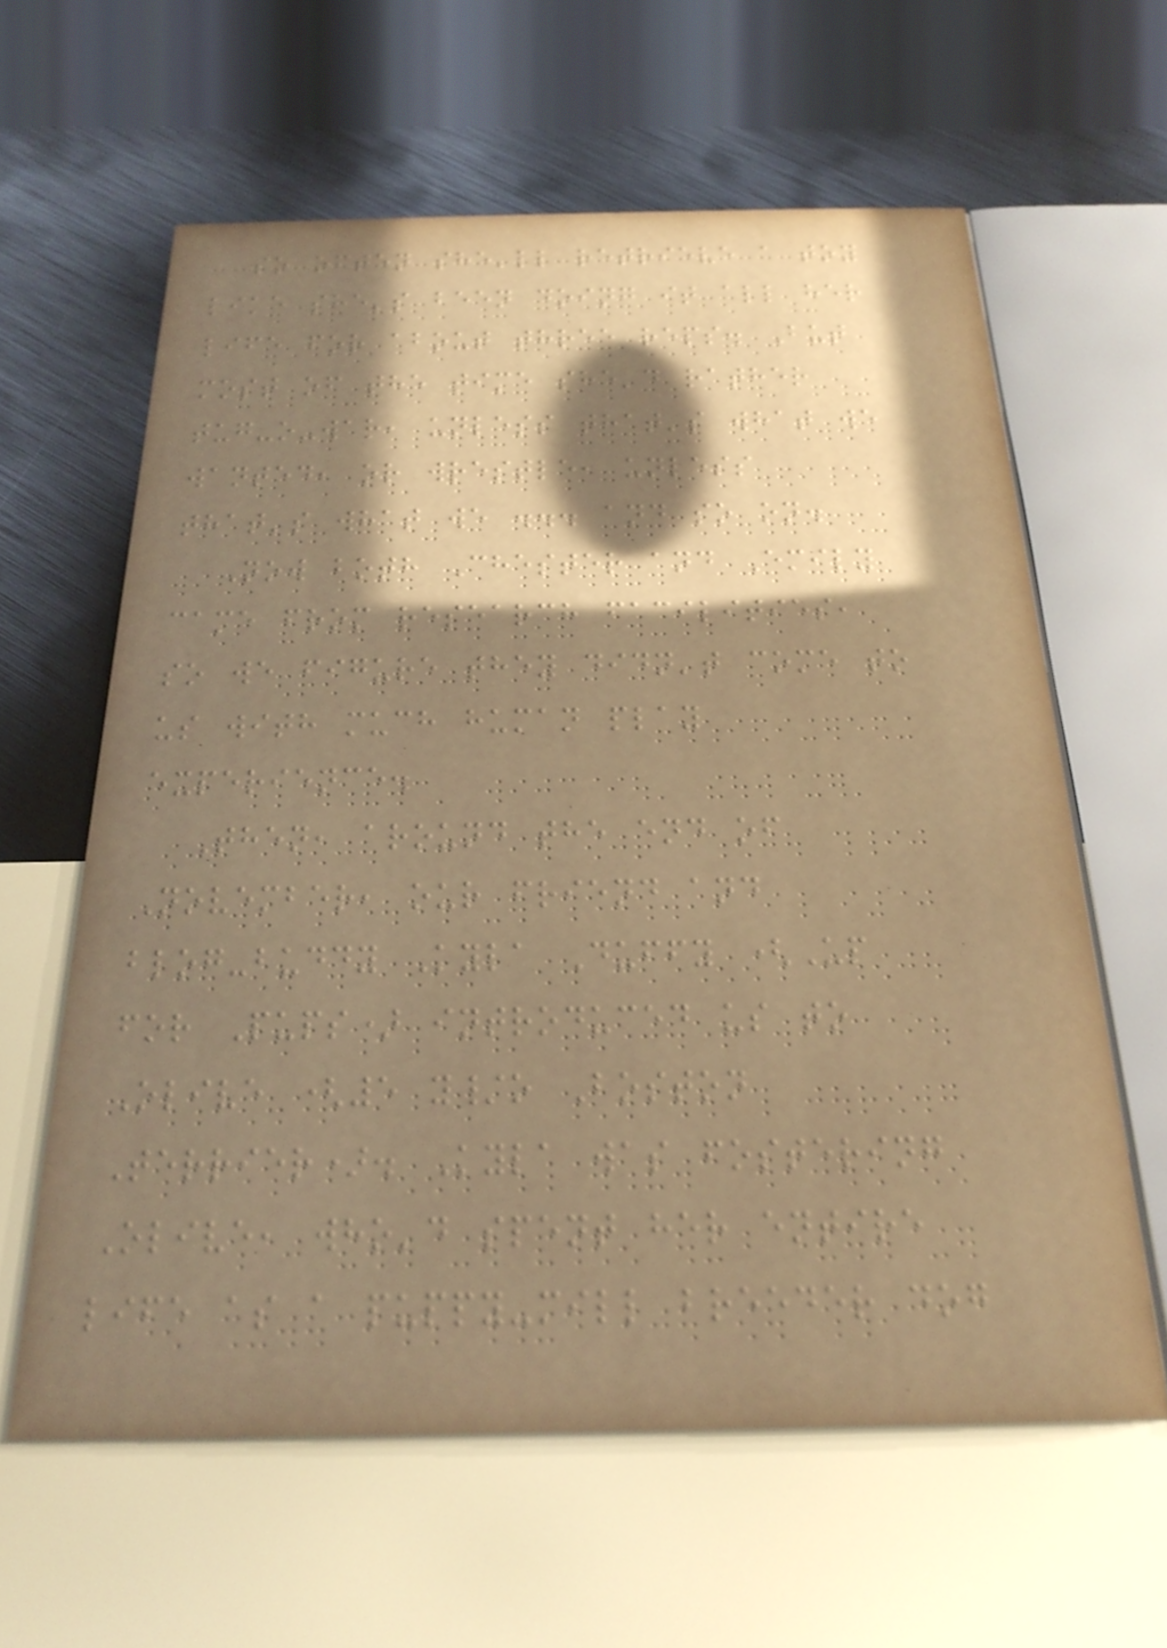so often she'll retrieve a toy
like she's been doing it all her
life for about three reps. But
most of the time she'd rather
tug-o-war, unless that's what we
wanted, or wrestle, unless
that's what we ... and so on.
Now both Chester and Emily
came from research facilities,
so we figure they didn't come to
us with much human play
experience.
Then, around the end of
November, our friend and
blog-buddy Kyla Duffy (Up
for Pups) introduced us to
Olive (5 y/o Boston
Terrier). Kyla was fostering
Olive, who'd spent her entire
life as a puppy-mill breeder dog
